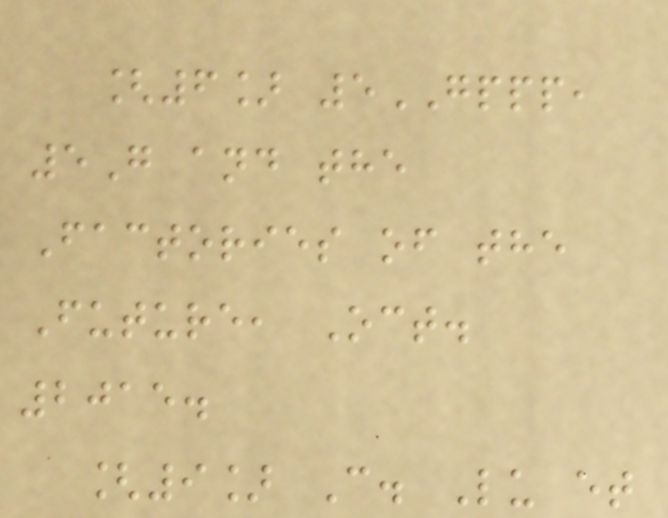[6] 5GPPP,
5G and the
Factories of the
Future, Oct.
2015.
[9] C. Lu et
